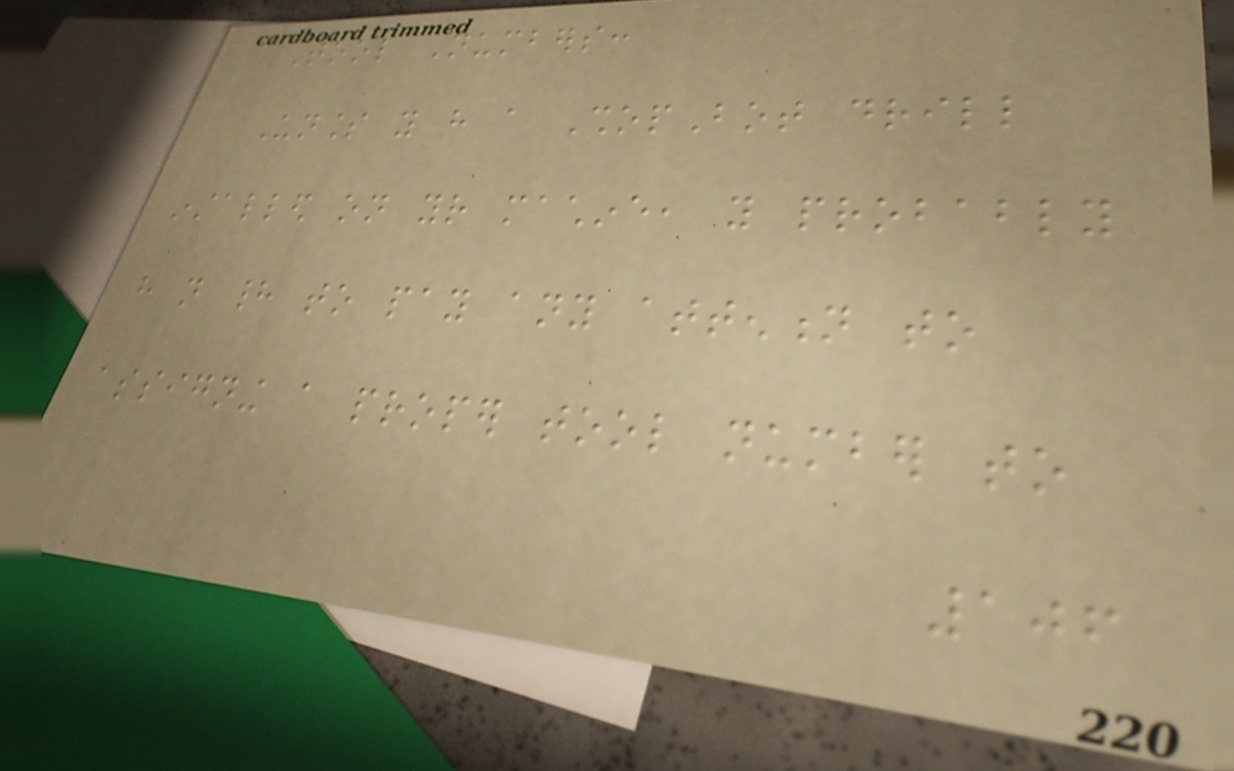Tool Numbers:
Unless you have a ShopBot drill
installed on your machine, you probably
have not had to pay any attention to
assigning a proper tool number to
106
